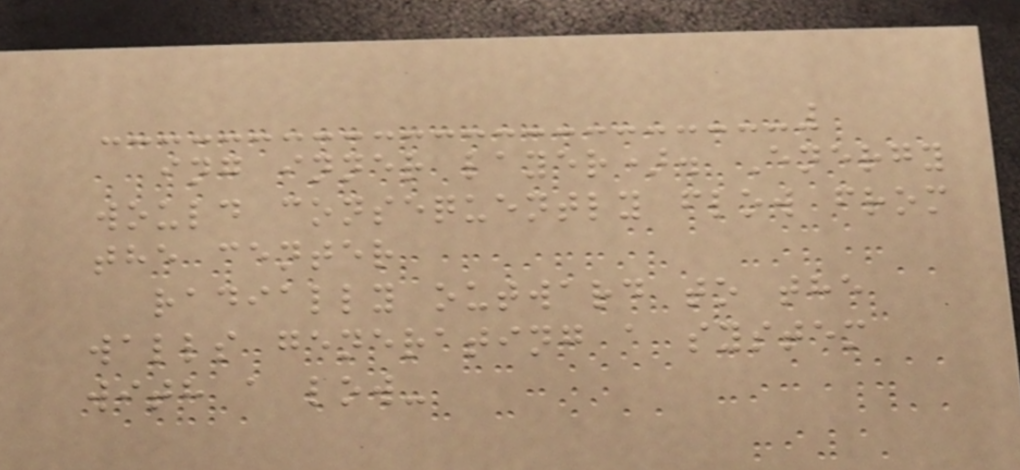ing inner layer). Energy
would consequently flow from
the center
radially outward to the
walls generating a system
with a low-
